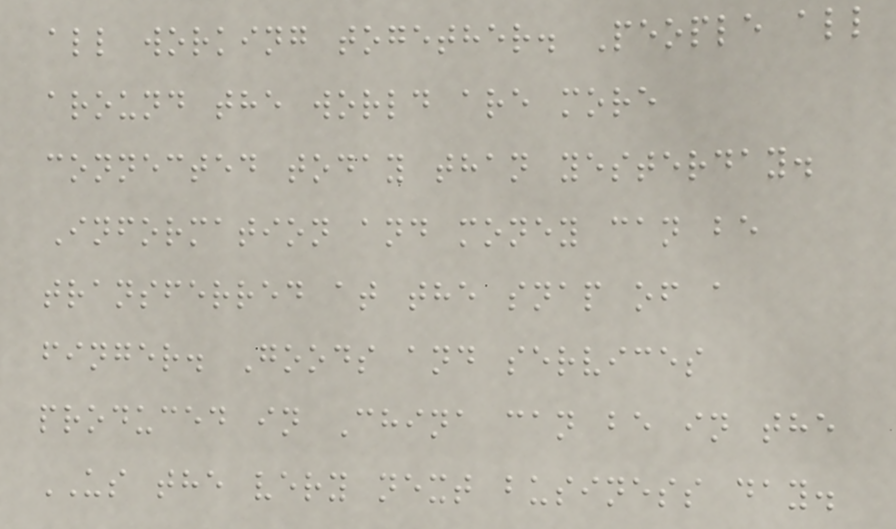all working together. People all
around the world are more
connected today than yesterday.
Information and money can be
transferred at the snap of a
finger. Goods and services
produced in China can be in the
US the very next business day.
